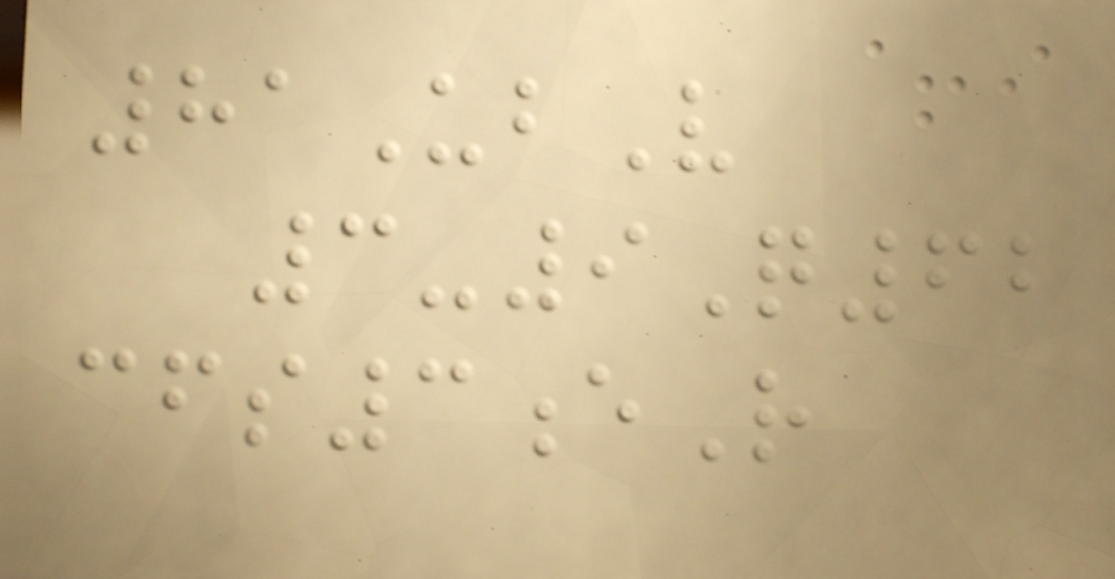81UbV
3-9Q62
cfs3eR
